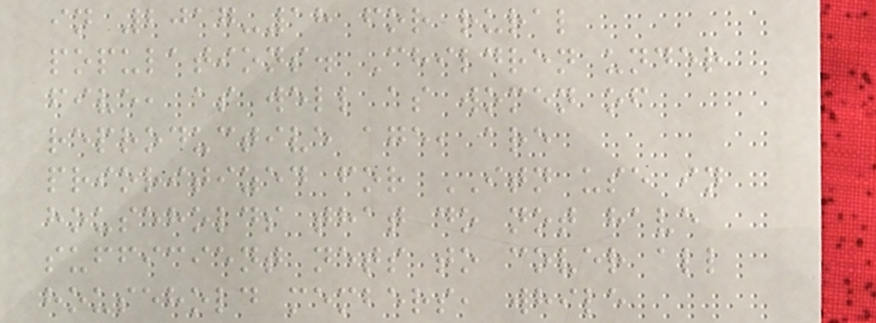in 2017-18 for rural
populations. Children under
five, as well as women of
reproductive age, are
prioritized for ITN use in
households that do not have
sufficient nets to cover all
household members, while
